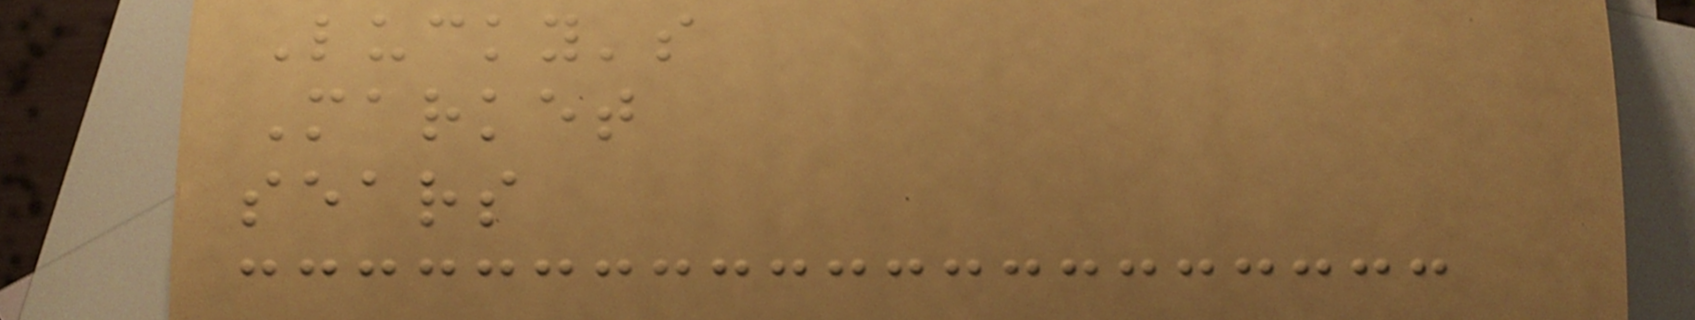Lucky's
Market
sears
